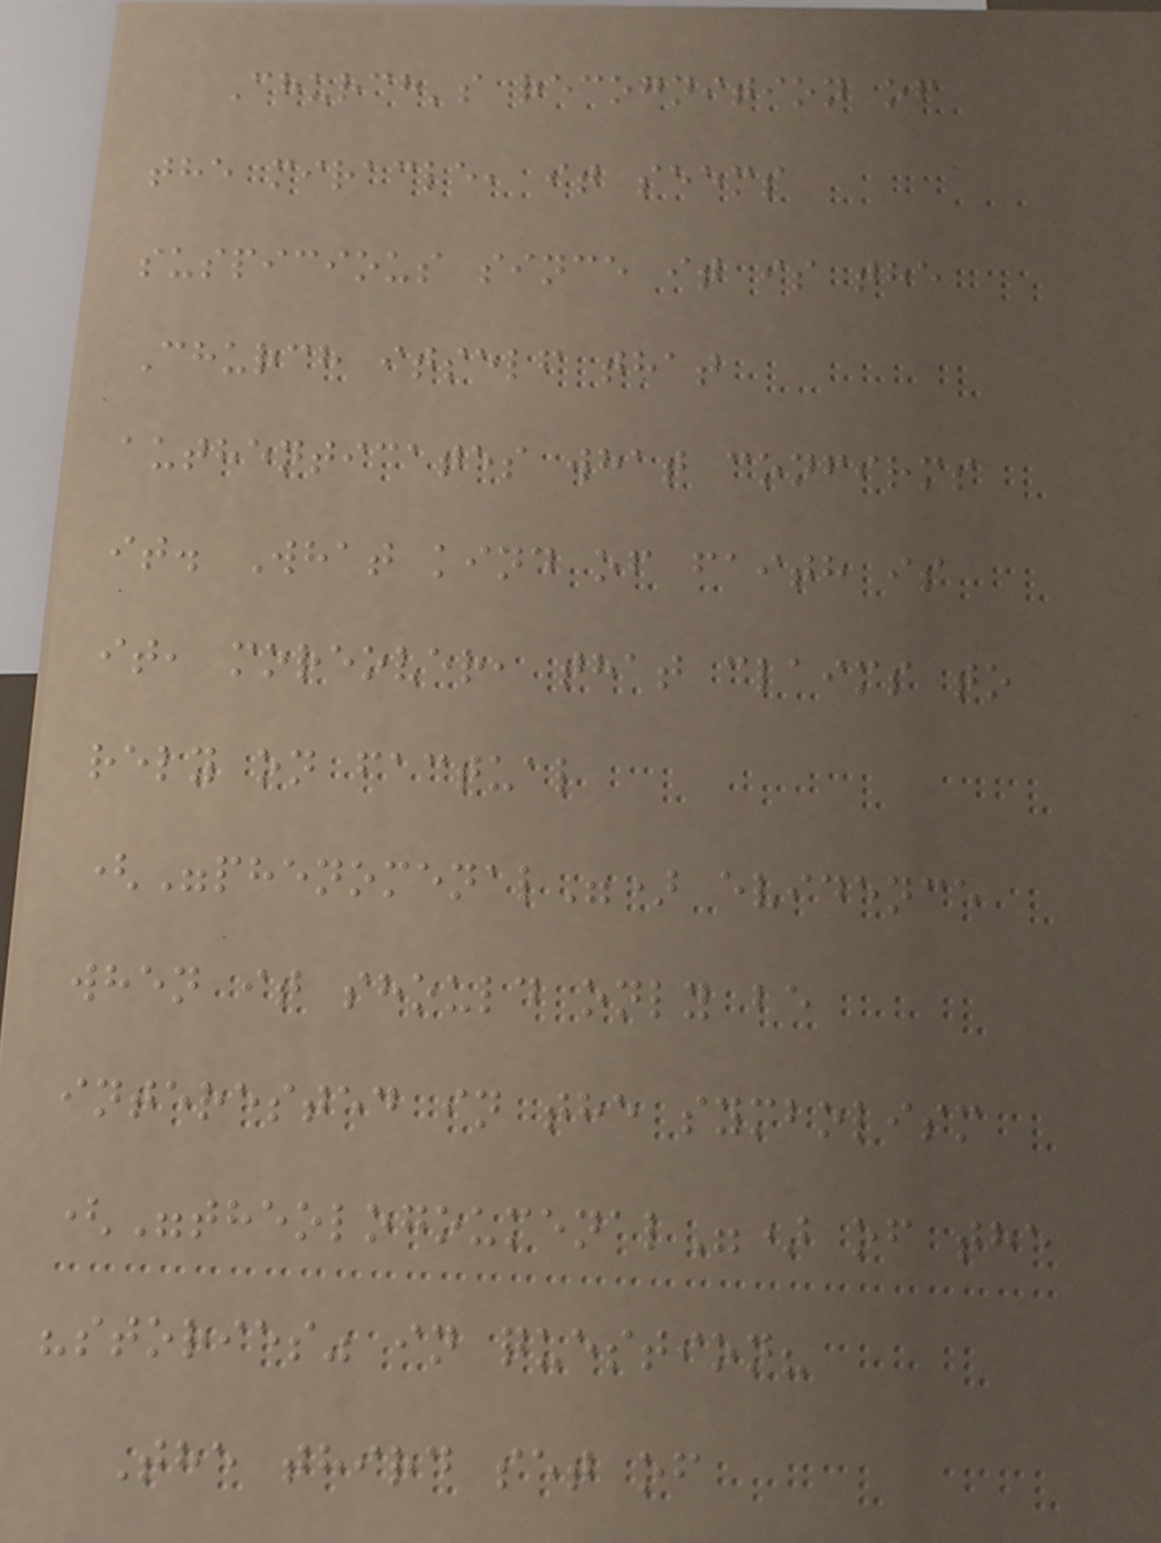Church's recognition of
the miracle, it seems
suspicious since it is the
Church itself that
authenticates what confirms
it. What kind of faith is
it, moreover, that claims to
rely on factual
("phenomenal") evidence
when it should only be
interested in the symbolism
("theologoumenal") of the
"stories" in question?
The third set of
